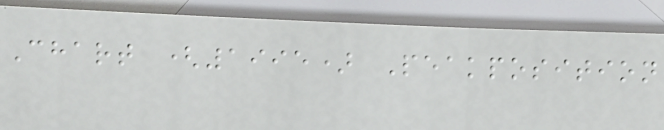Chart (1995) Peakposition
